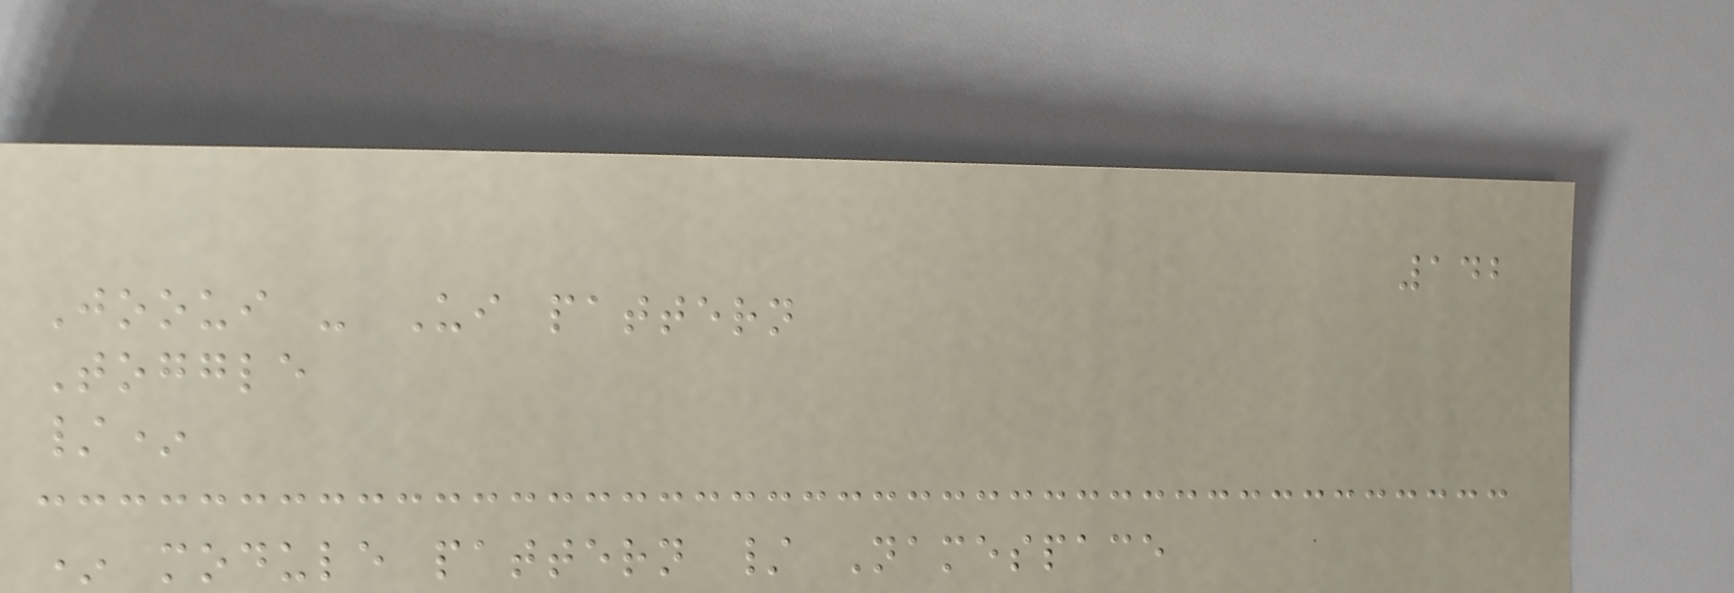142
Jooui - Ui pattern
Toggle
/*
* module pattern / Namespace
